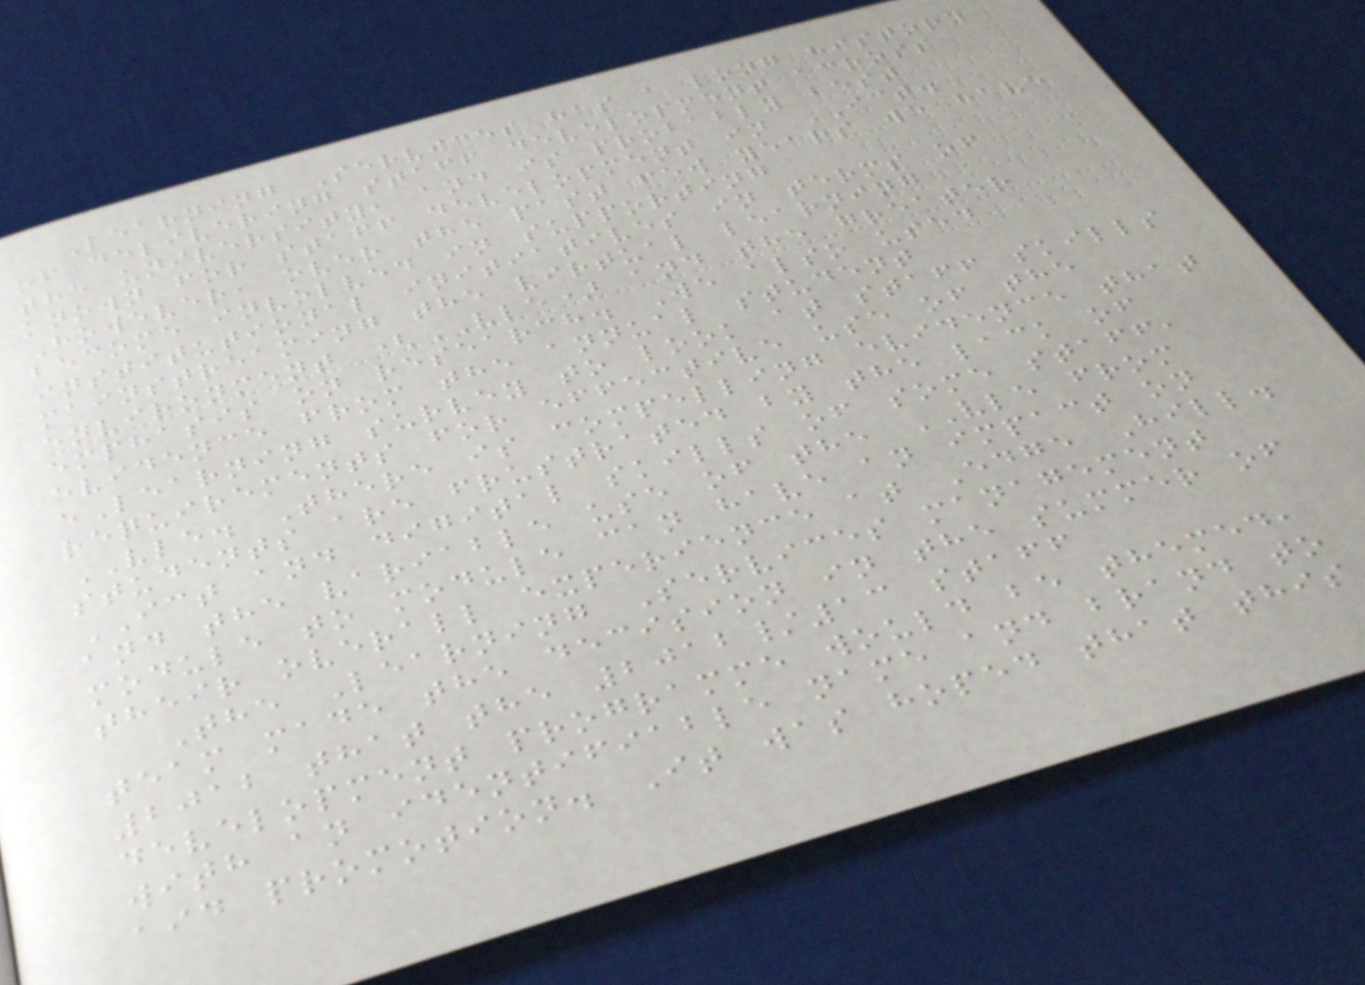Learning Services has a long history
of delivering staff development across
the university, and is probably best
known for staff development in ICT.
However, over the past few years we have
become involved in supporting
institutional initiatives in terms of
mainstreaming the virtual learning
environment (VLE) and the greater
emphasis on research. We also used
evidence from the annual student
eLearning survey to look at staff skills
requirements for effective use of the
VLE. There is compelling evidence that
students are frustrated by the lack of
ICT and digital skills of some staff,
and the variable use of the VLE from
module to module can have an impact on
their overall experience at Edge Hill.
The Learning Services management
team made the decision in the summer of
2012 that the 2012/13 staff
development programme would be themed,
with an identifiable name and brand to
aid promotion. It was hoped that this
